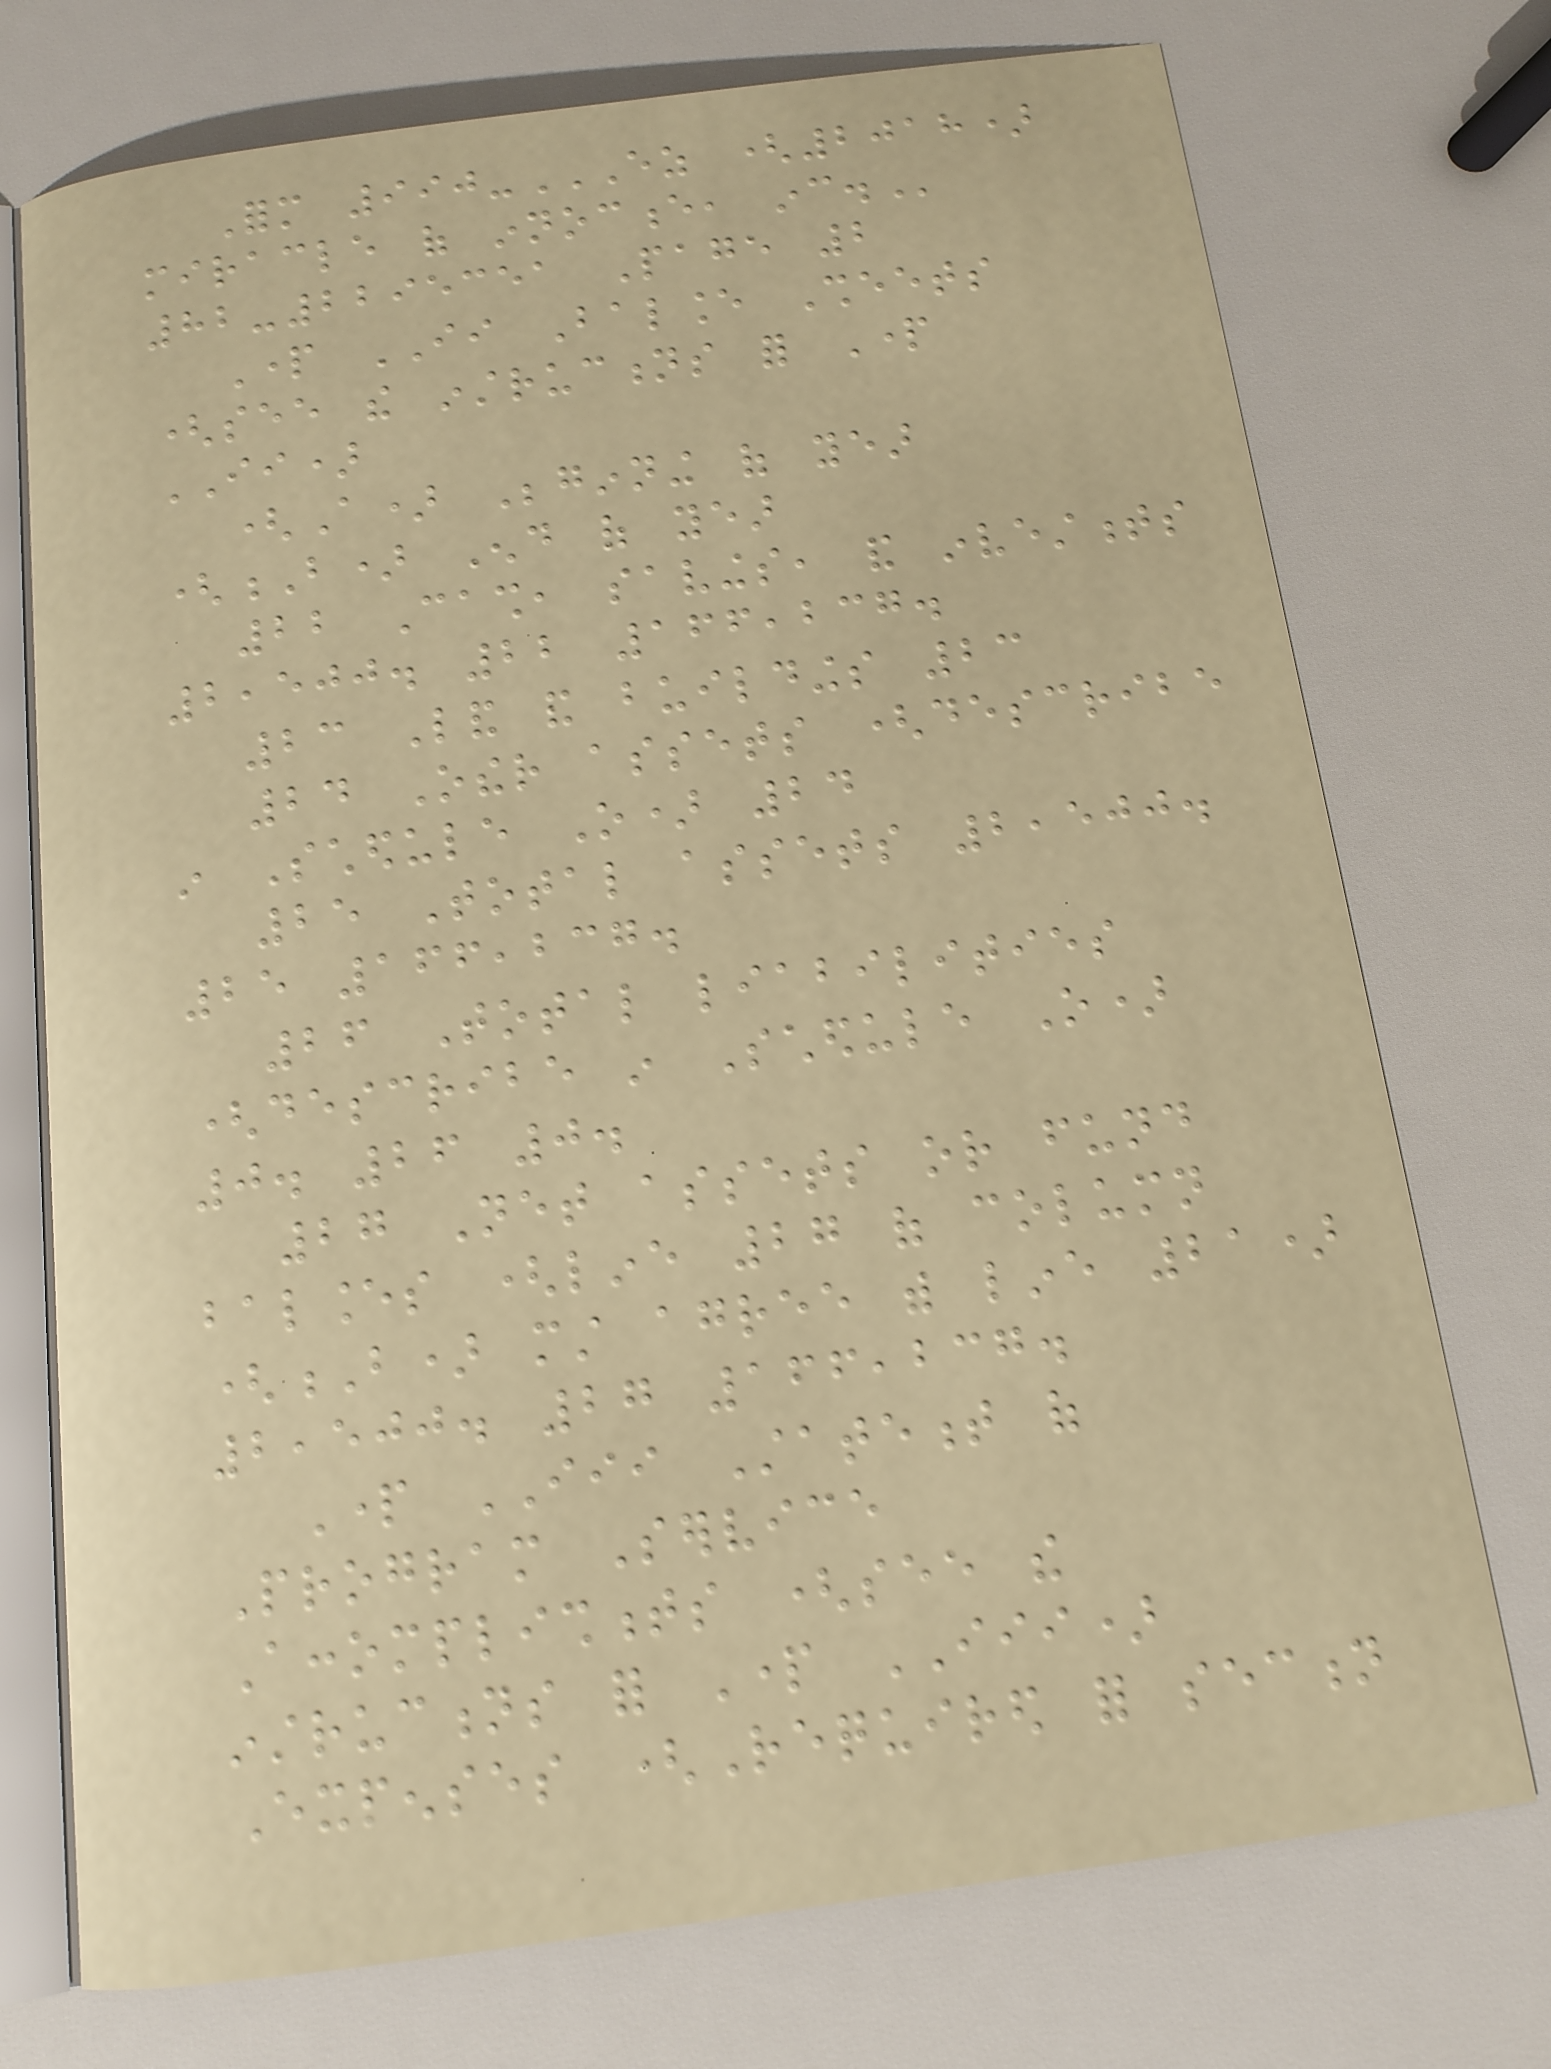Form 990-EZ (2018)
MIRACLE OF INNOCENCE, INC.
82-2295351 Page 2
Part II Balance Sheets
(see the instructions for Part
II)
(A) Beginning of year
(B) End of year
22 Cash, savings, and investments
2,500. 22 166,237.
23 Land and buildings 23
24 Other assets (describe
in Schedule O) 24
25 Total assets 2,500.
25 166,237.
26 Total liabilities
(describe in Schedule O)
0. 26 0.
27 Net assets or fund
balances (line 27 of column
(B) must agree with line 21)
2,500. 27 166,237.
Part III Statement of
Program Service
Accomplishments (see the
instructions for Part III)
Expenses (Required for section
